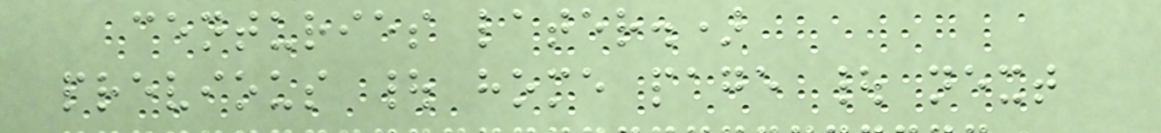centuries later.)
previous | home page | next
